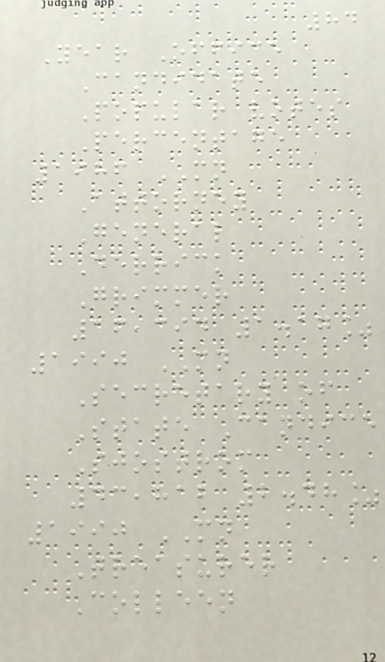84
Year Office
Candidate
Popular votes
Percentage
1986 MN
Attorney
General
Derrick
Grimmer
16,394 1.17%
1990 MN
Secretary of
State Candice
Sjostrom
43,812 2.48%
1990 MN
Treasurer
Colleen
